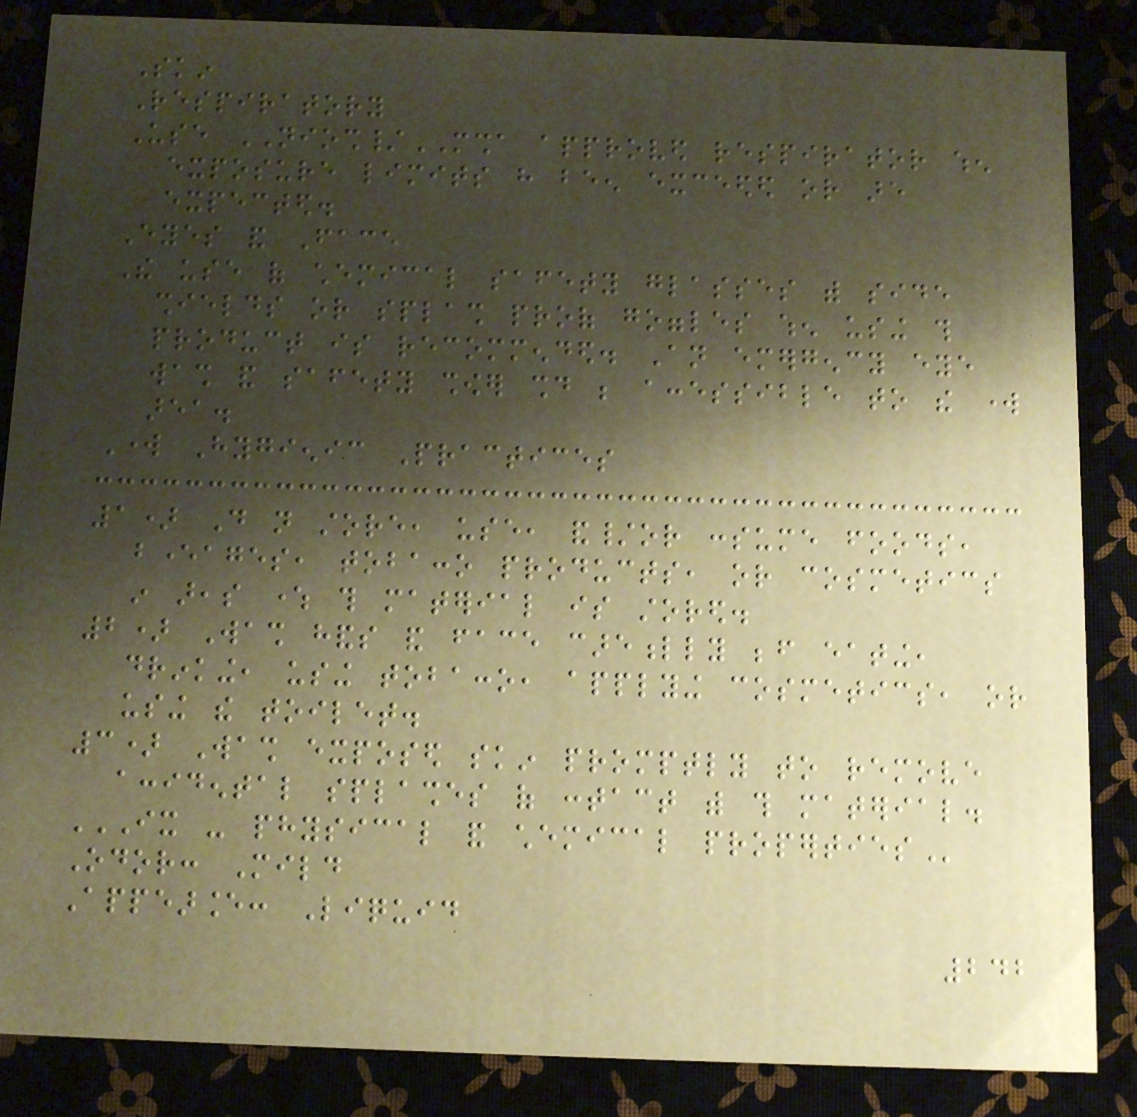Skin
Respiratory
Use NIOSH/MSHA approved respirator when
exposure limits have been exceeded or are
expected.
Eyes and Face
The use of chemical safety glasses with side
shields or splash proof goggles when using this
product is recommended. An emergency eye
wash and safety shower should be accessible to the work
area.
Work Hygienic Practices
1) Do not store, use, and/or consume foods,
beverages, tobacco products, or cosmetics
in areas where this material is stored.
2) Wash hands and face carefully before eating,
drinking, using tobacco, applying cosmetics, or
using the toilet.
3) Wash exposed skin promptly to remove
accidental splashes of contact with this material.
IX - PHYSICAL AND CHEMICAL PROPERTIES
Odor: Mild
Appearance: Liquid
242
